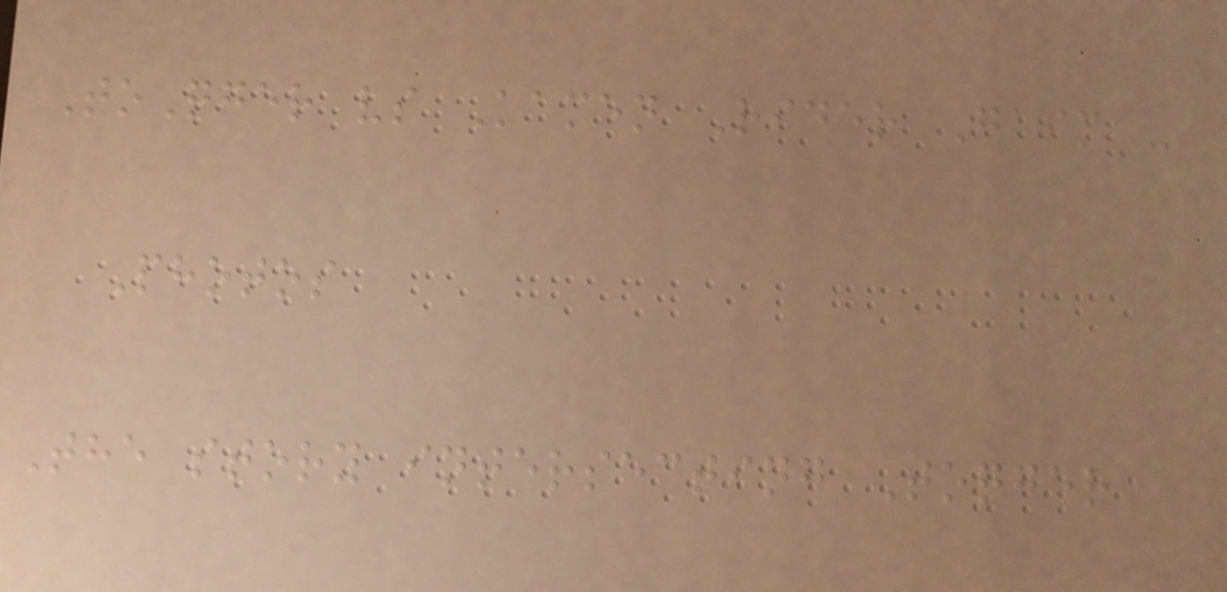ToQger vs Kamen Rider Gaim -
Photos
The story intersecting Toqger
